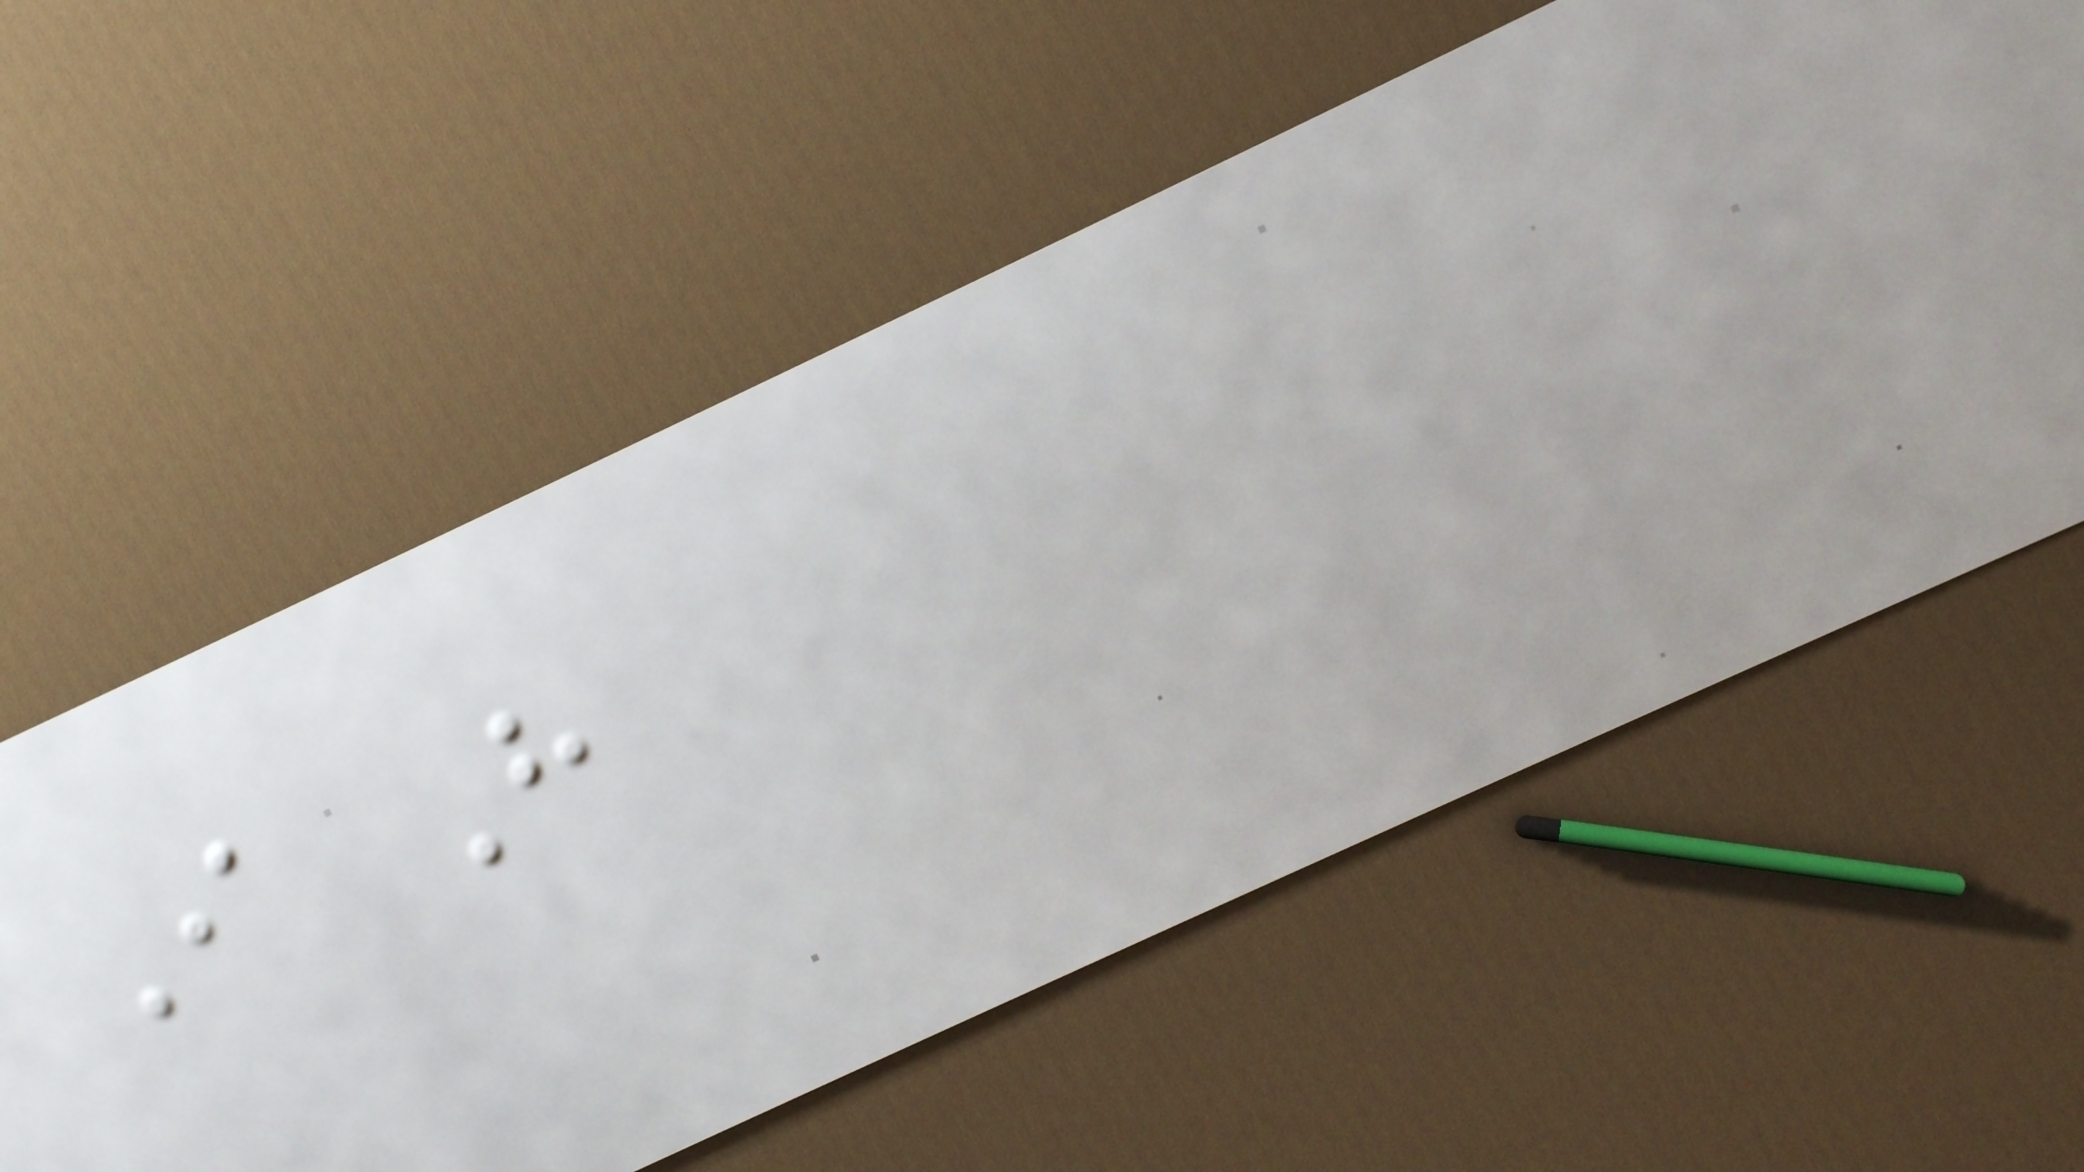I Have
